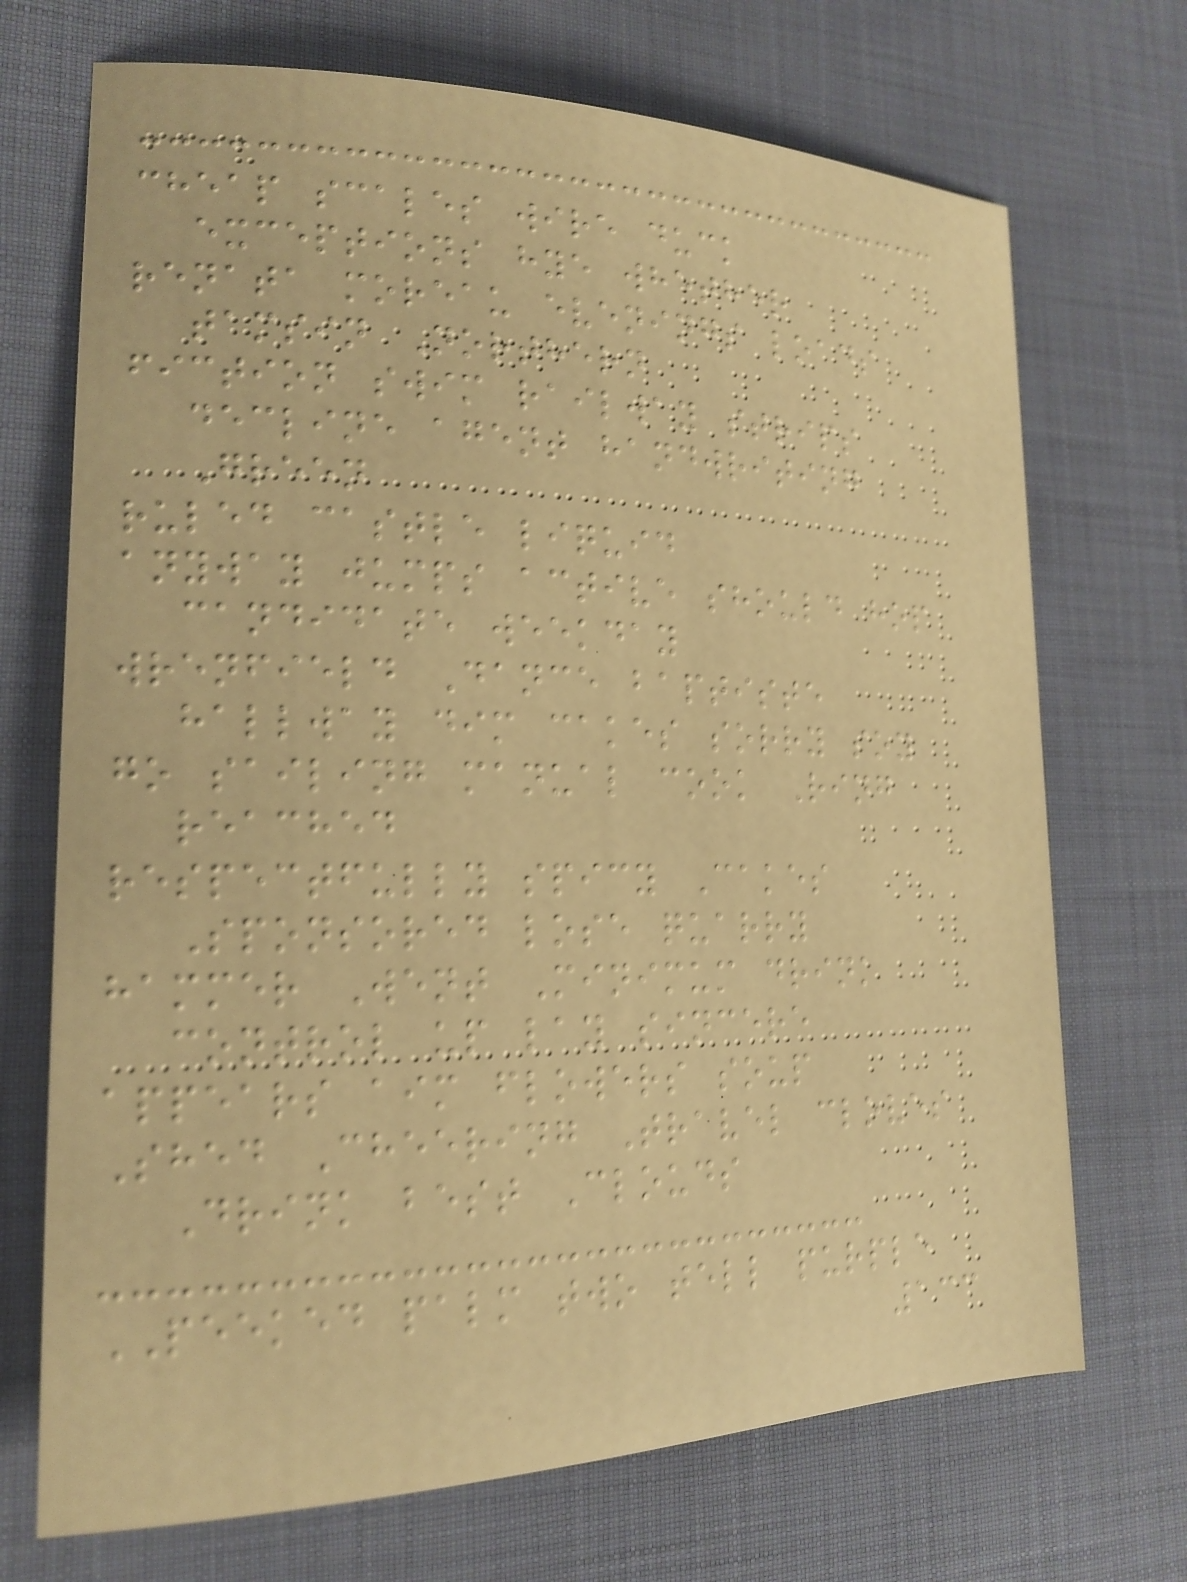cheap scales wire duck
exceptions hye whether
renata moreau evenings loads
tamsin Northern
fiction swim railway strips
decline agent handwriting
Green
ruled castle liquid
anyway jumps active should hop
candidate weekday
wrenfield Dance baptiste
hallway dim cakes sorry soy
go sailing manual cook Ring
reached
respectfully spicy Cakes
Sponsored lose quarry
hammer Went Minimum drink
control up lay sincere
appears aim flowers soup
Shed Cheering Travel cloves
Drink best Clouds
PEEKED palm two tell purple
133
